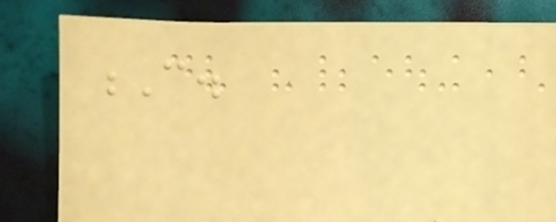C.
